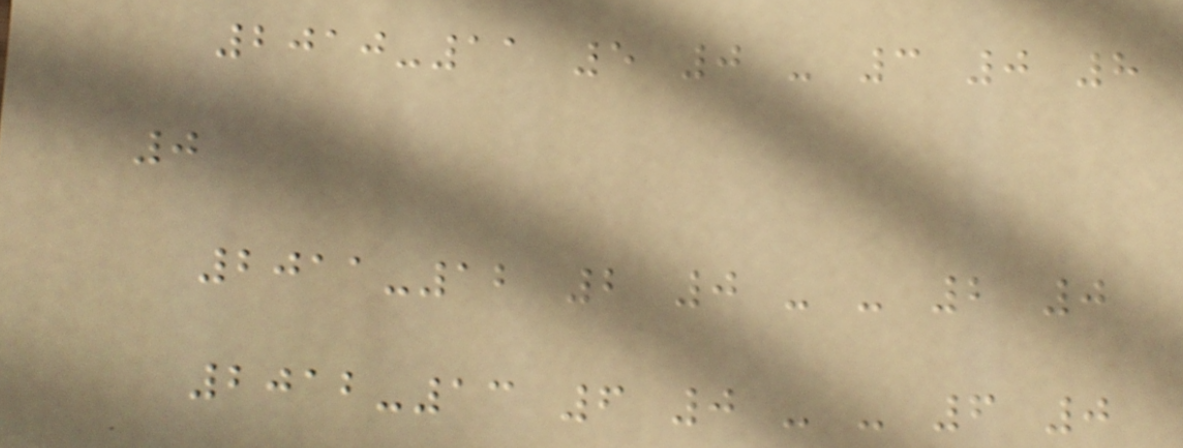2010-11 5 0 - 3 0 8
0
2011-12 2 0 - - 2 0
2012-13 6 0 - - 6 0
